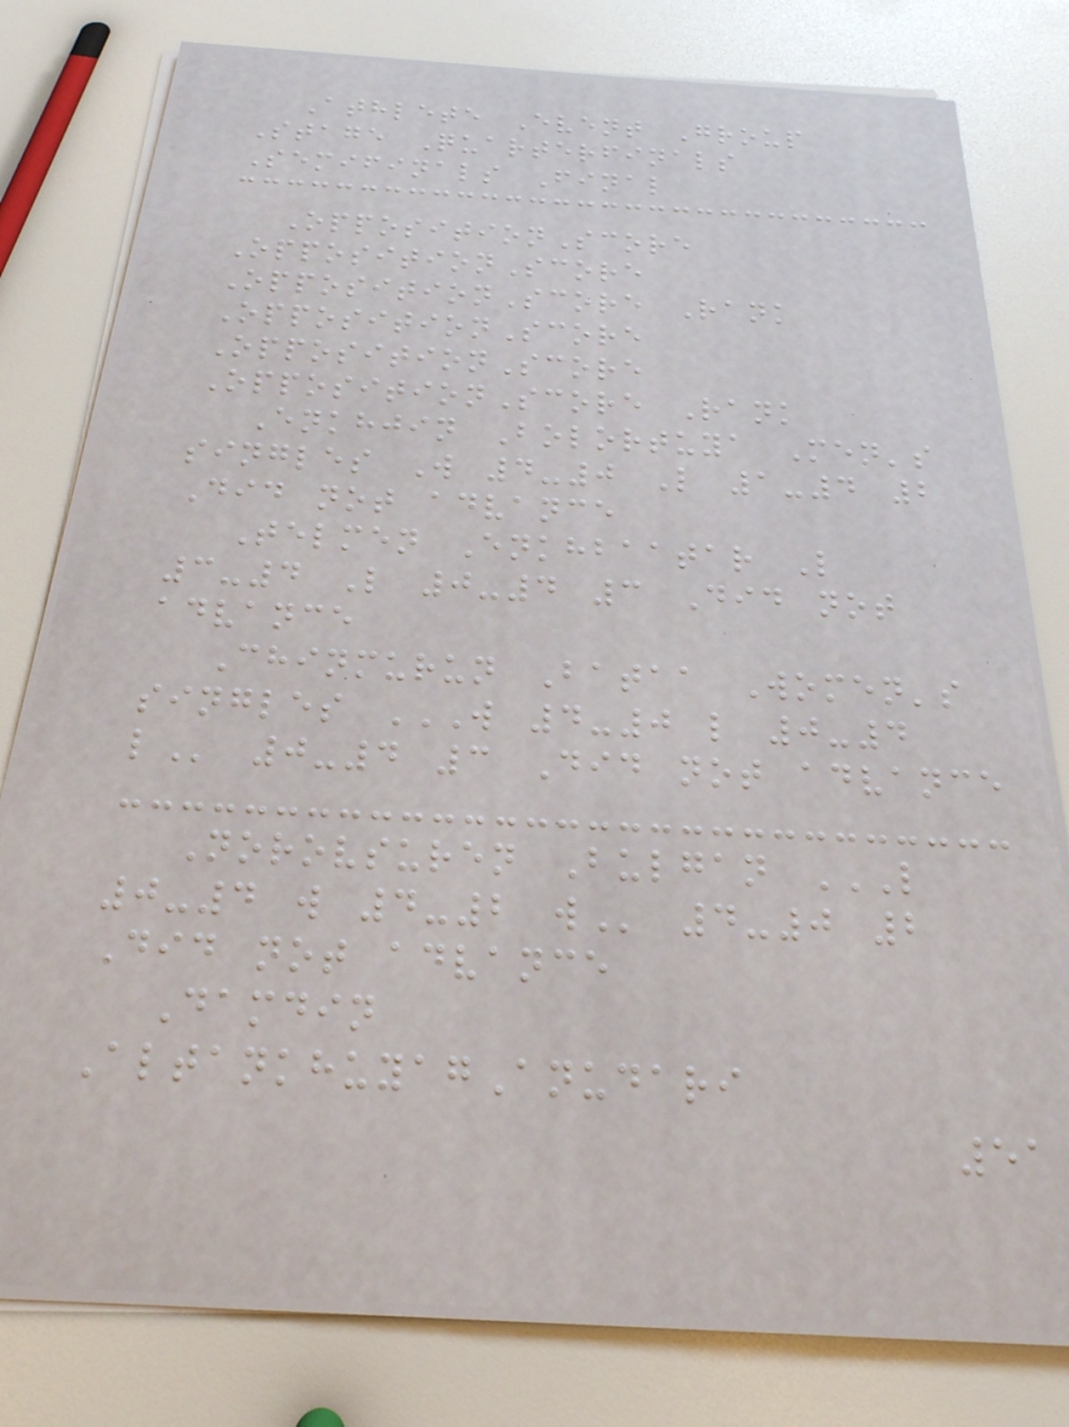Athlete Event Group
Stage Quarterfinals
Semifinals Final
OppositionScore
OppositionScore
OppositionScore Rank
OppositionScore
OppositionScore
OppositionScore Rank
Enkhjin Bolortuya Men's
singles W 4-0 L 1-4 2
Did not advance
Telmen Enkhbaatar L
3-4 L 0-4 3 Did not
advance
Chinmurun Bataa Women's
singles W 4-0 L 0-4
L 0-4 3 Did not advance
Norovsuren Bulgan L
0-4 W 4-2 W 4-0 2
Did not advance
Damdin
AltankhuyagAnudari
51
